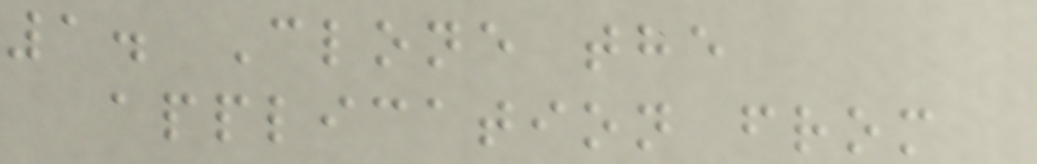1. Clone the
application from
